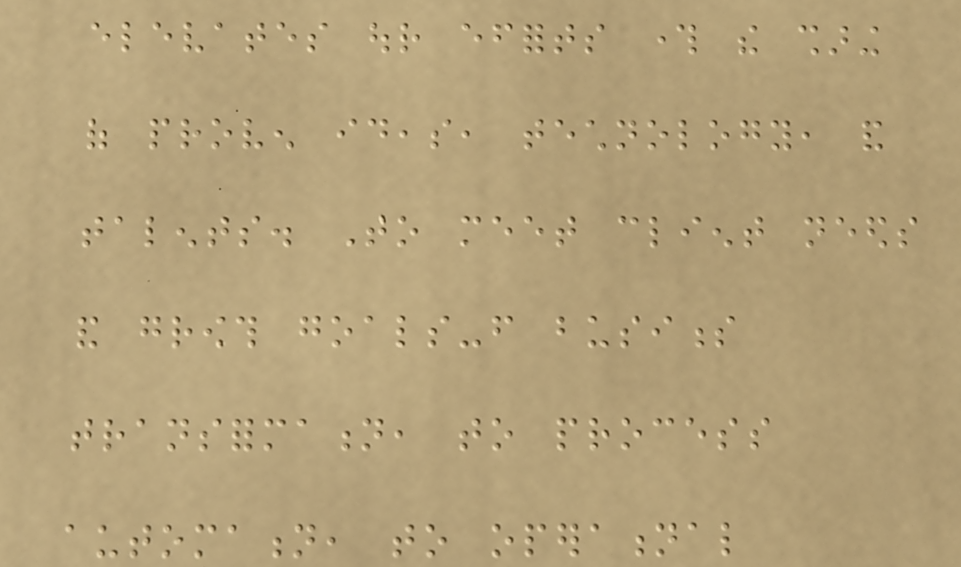elevates our efforts through the sharing
of proven ideas, technology, and
talents. To meet client needs
and growth goals-from business
transformation, to process
automation, to operational
